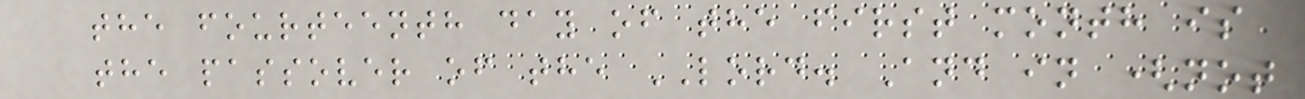the fourteenth day of the first month is
the passover of the LORD. And in (not
